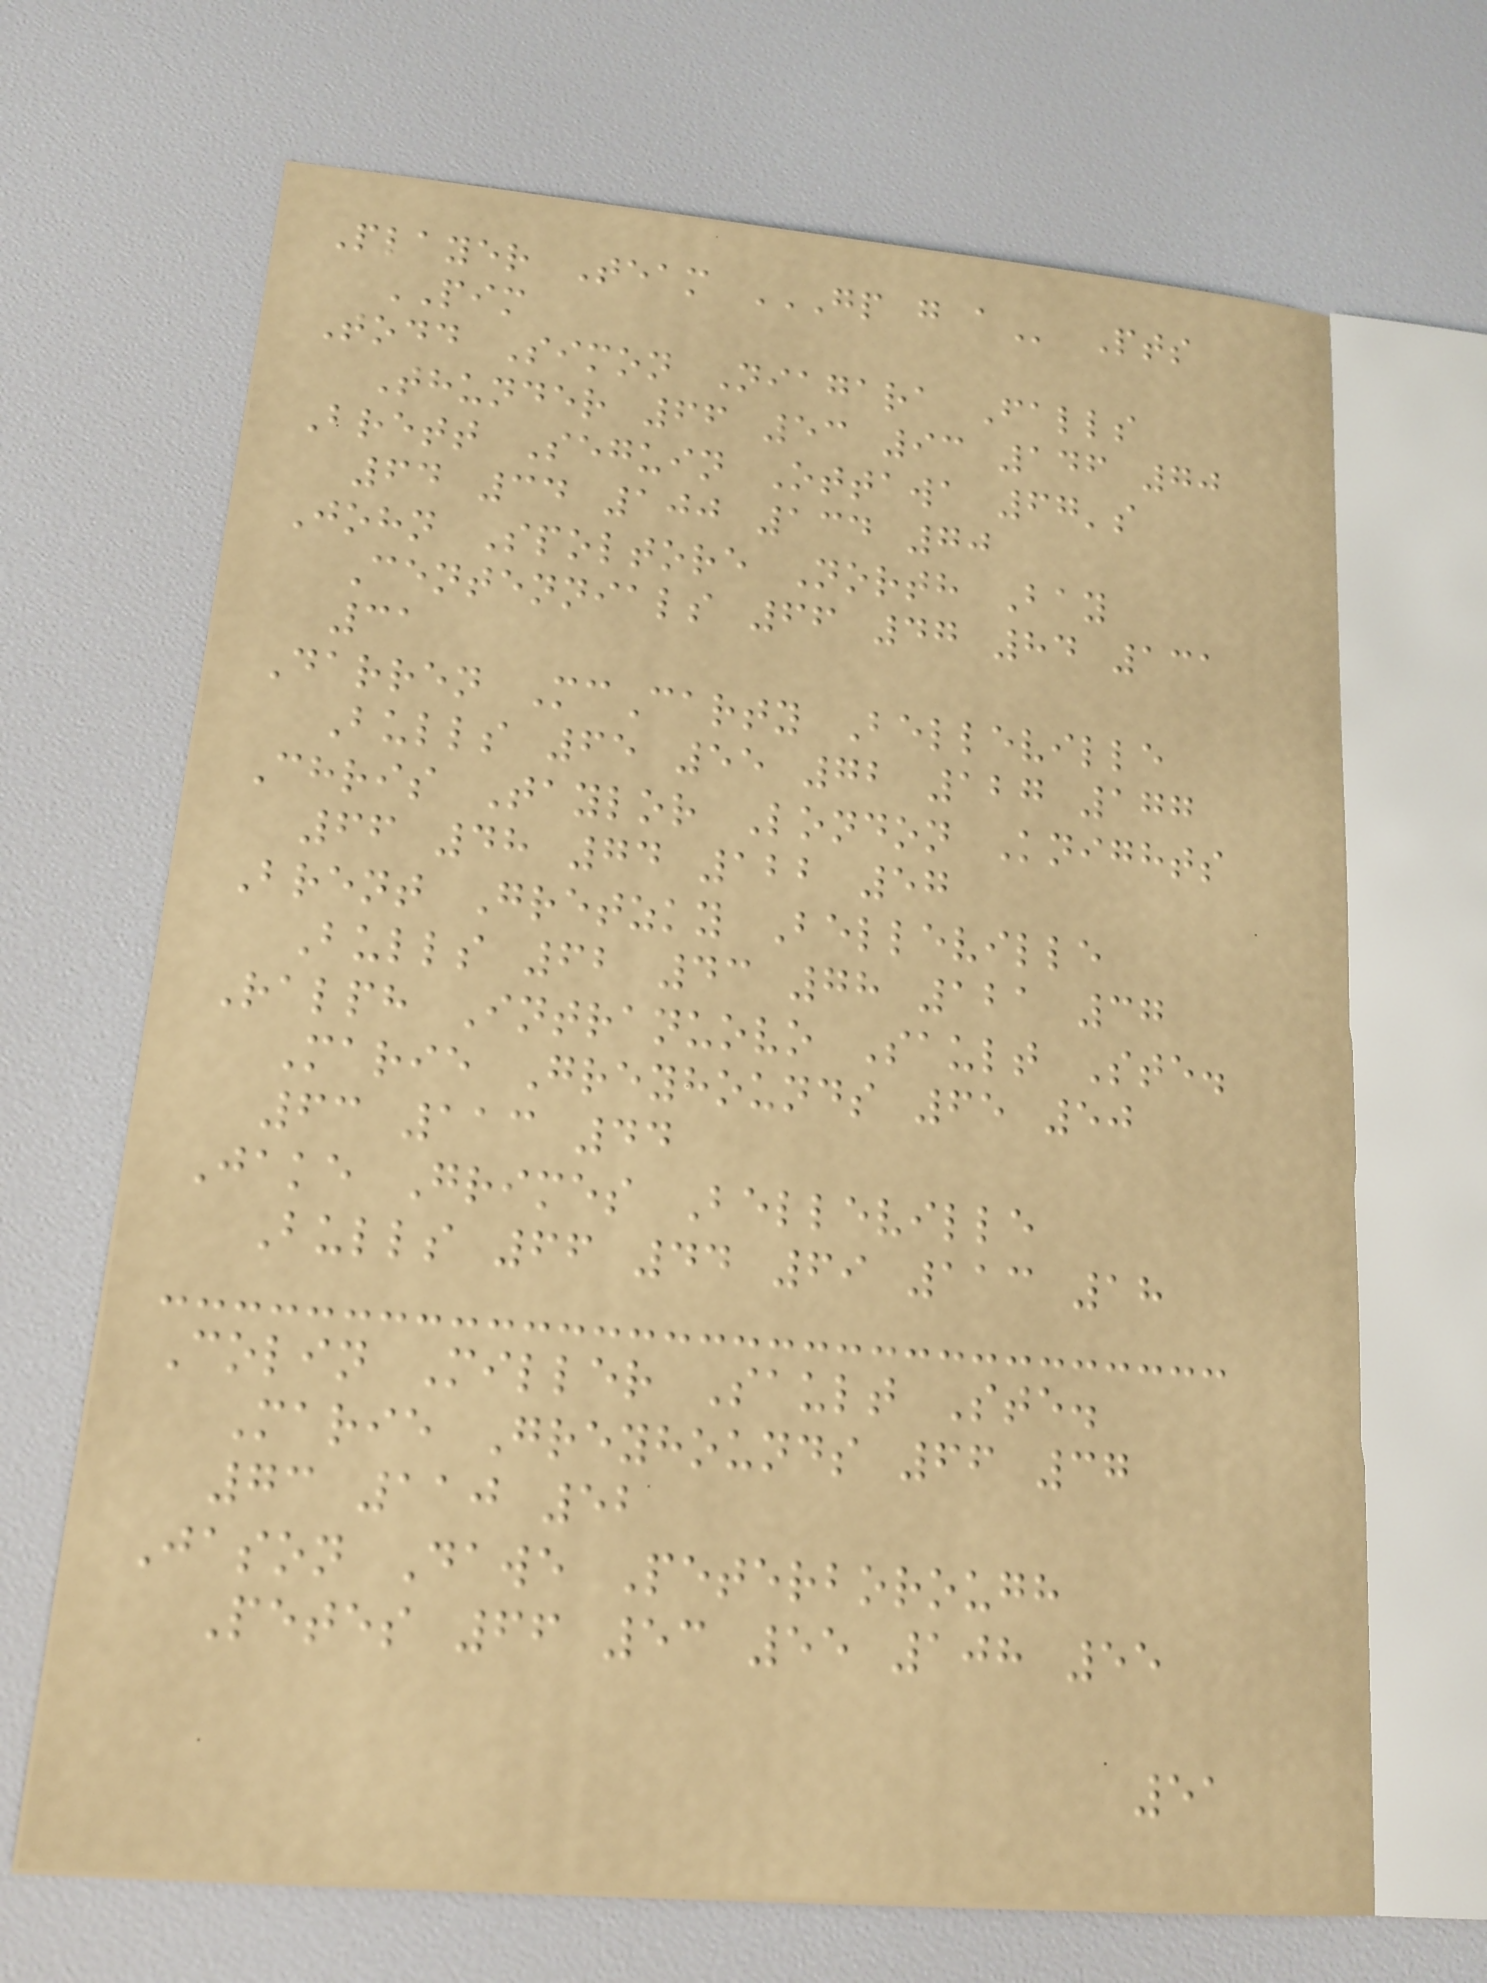Player Team GP G A Pts
PIM
Todd Simon Niagara Falls
Thunder 66 53 93 146 70
Brett Seguin Ottawa 67's
64 34 100 134 70
John Spoltore North Bay
Centennials 66 47 84 131
31
Darren McCarty Belleville
Bulls 65 55 72 127 177
Chris Taylor London Knights
66 48 74 122 57
Brent Gretzky Belleville
Bulls 62 43 78 121 37
Ralph Intranuovo Sault Ste.
Marie Greyhounds 65 50
63 113 44
Jake Grimes Belleville
Bulls 66 44 69 113 18
Colin Miller Sault Ste.
Marie Greyhounds 66 37
73 110 52
Jason Dawe Peterborough
Petes 66 53 55 108 55
51
